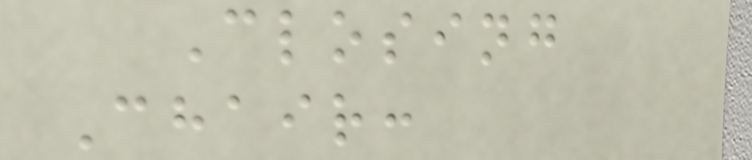Closing
Chair:
